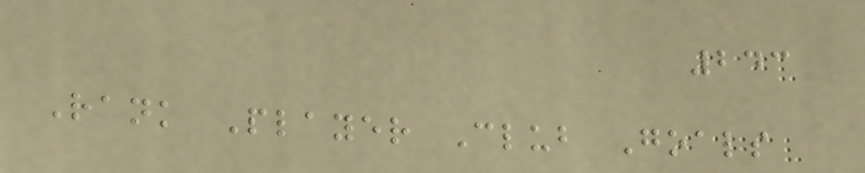243
Rank Player Club Goals
